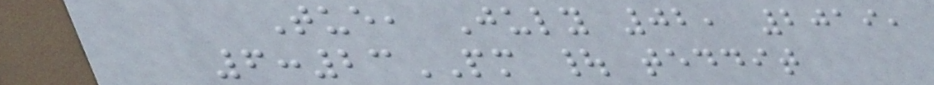Tue, July 02, 2019,
6:23PM | teddit
